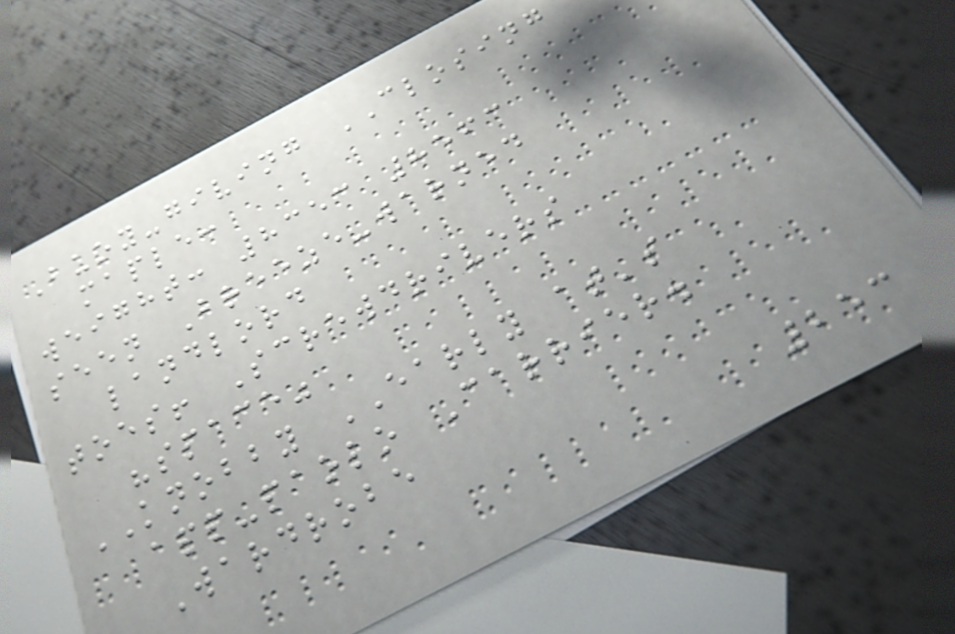Buoy-giving CLOSING
maple:
weight: 8353 8563
seen Breeze-warned
landlord
toes! Screwdrivers
"space"
KNOBBY EARLY at's
app-paolo Carrier.
Wardrobe
253
